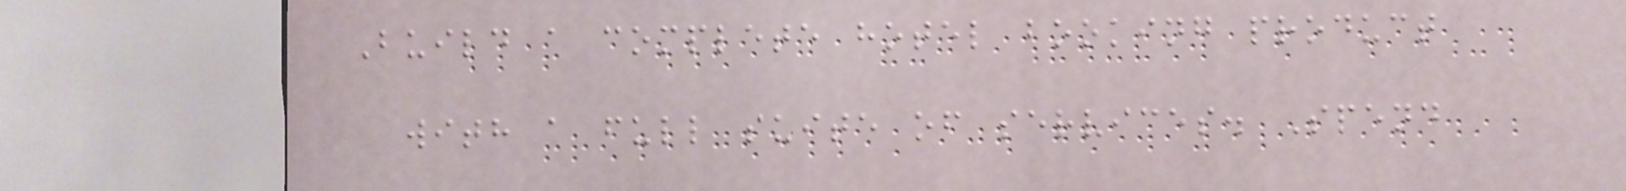Build a complete hotel booking product
with a full suite of services. Spend
